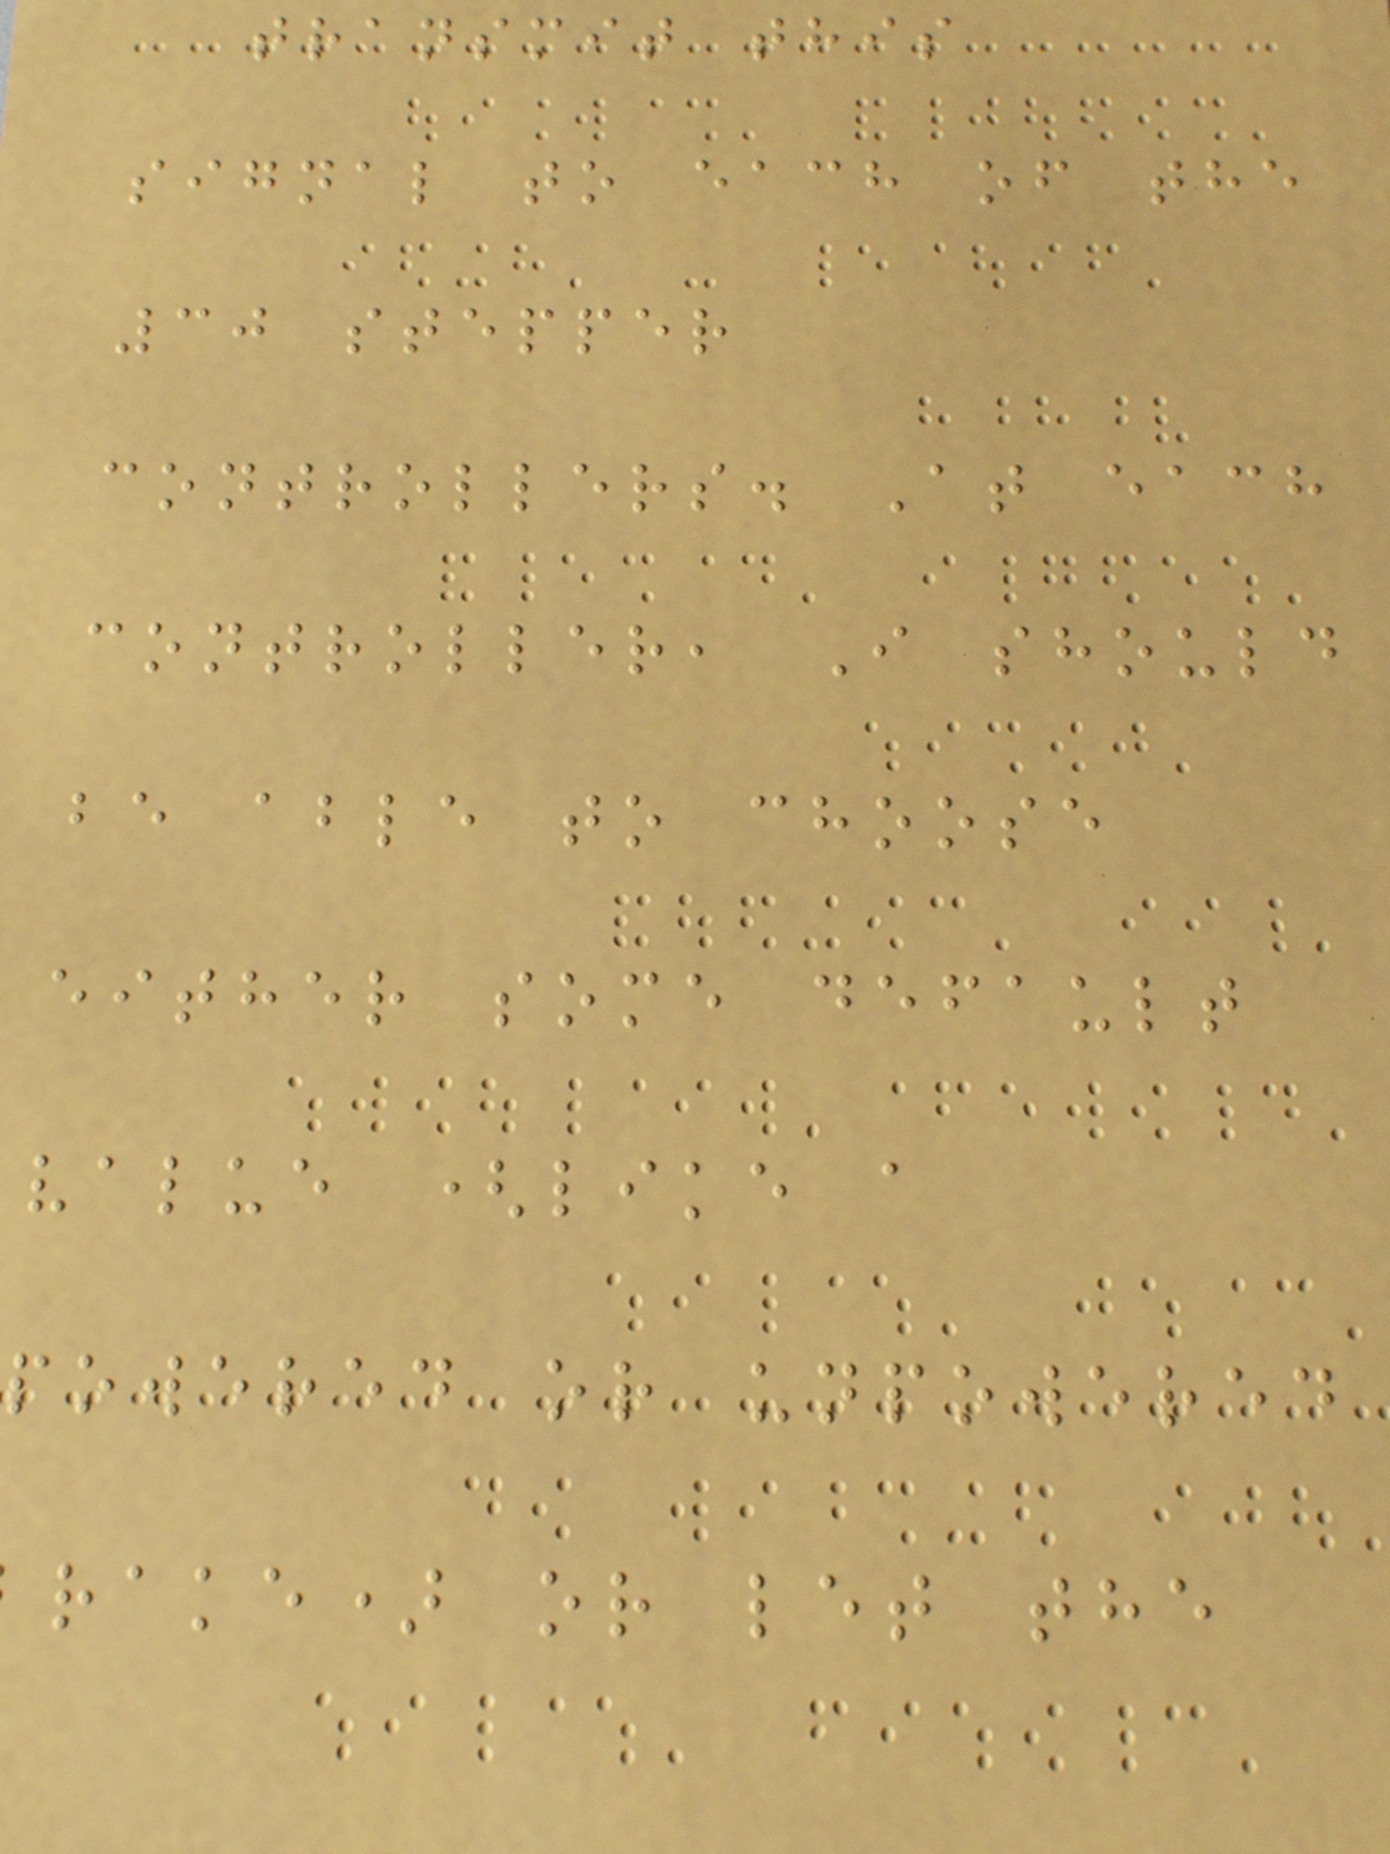transmit this
signal to each of the
30 stepper
controllers. At each
controller, I should
be able to choose
either some default
value (like a
powered or unpowered
rake) or let the
